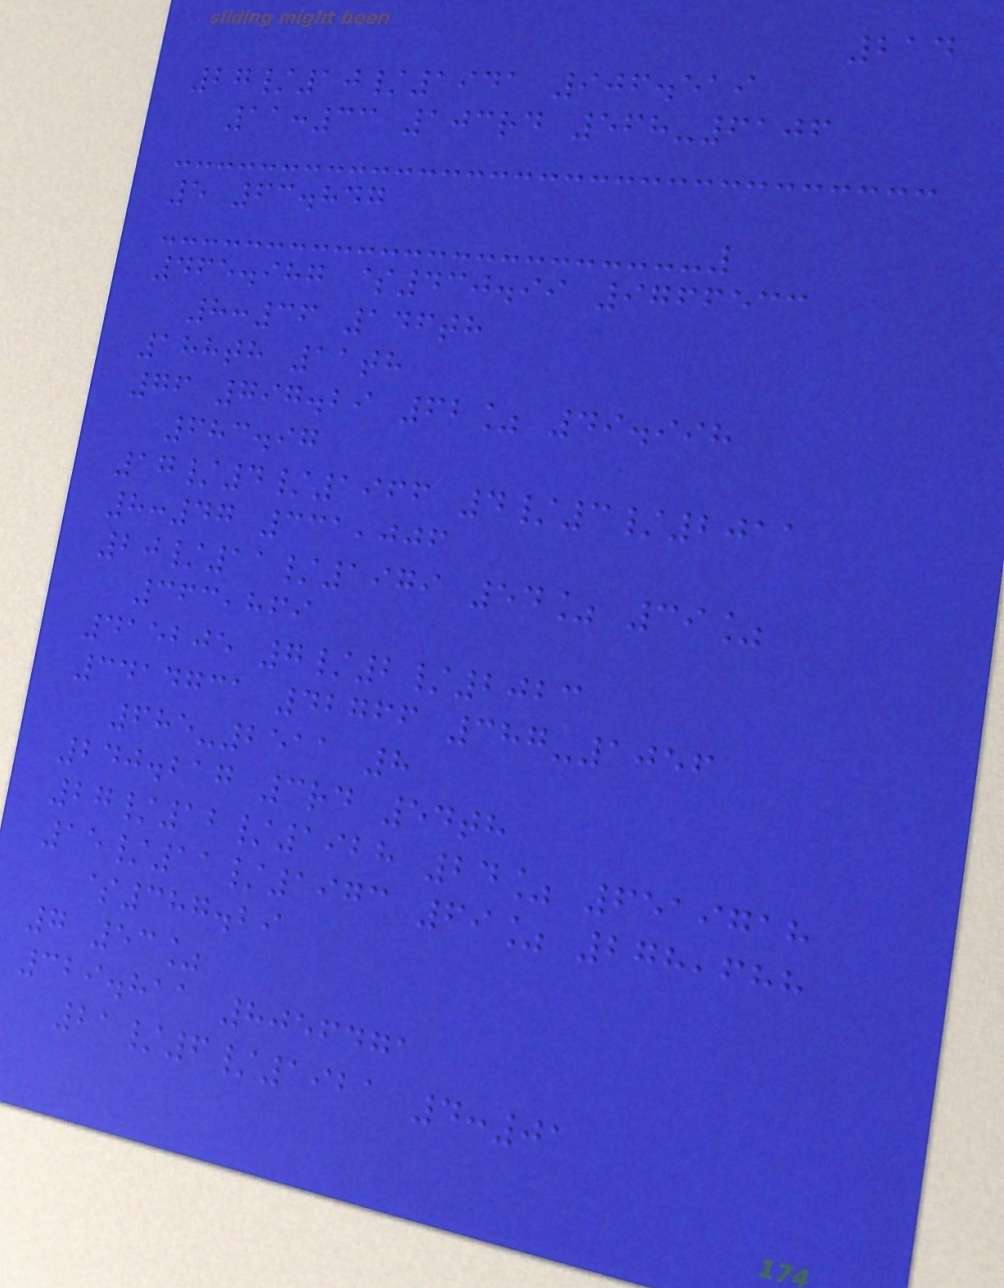214
27/10/1941 906.519
11:33 103rd 568-6106
5 63.847
465.987 $430.99 9766533
8:36 146th
188th 11th
76 797.29 62% 49.998
683.97
17/4/1966 4/3/2011
8:47 331,006
20/11/1979 54% 39%
363,869
415205 7/2/2023
3414731 42766 387-1056
685-2511 8
240.217 3rd 54th
27/12/1928 24% 6519718
15/11/1973 69% 278,688
$387.29
7 53%
329.811 8056471
21/6/1921 4:01
